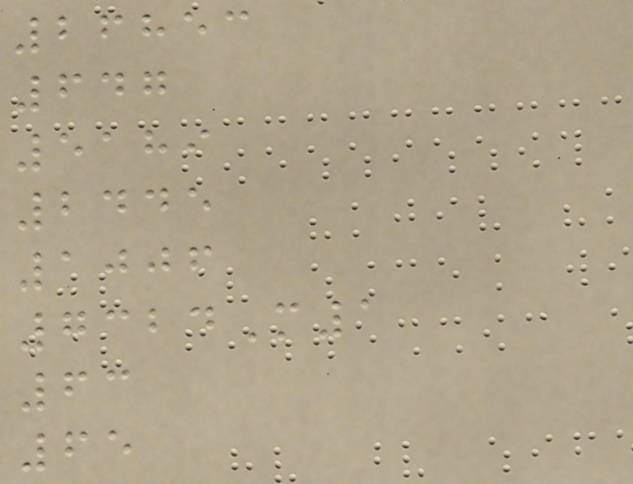26853
647
5189
2445
1006
7324M1
63
65
